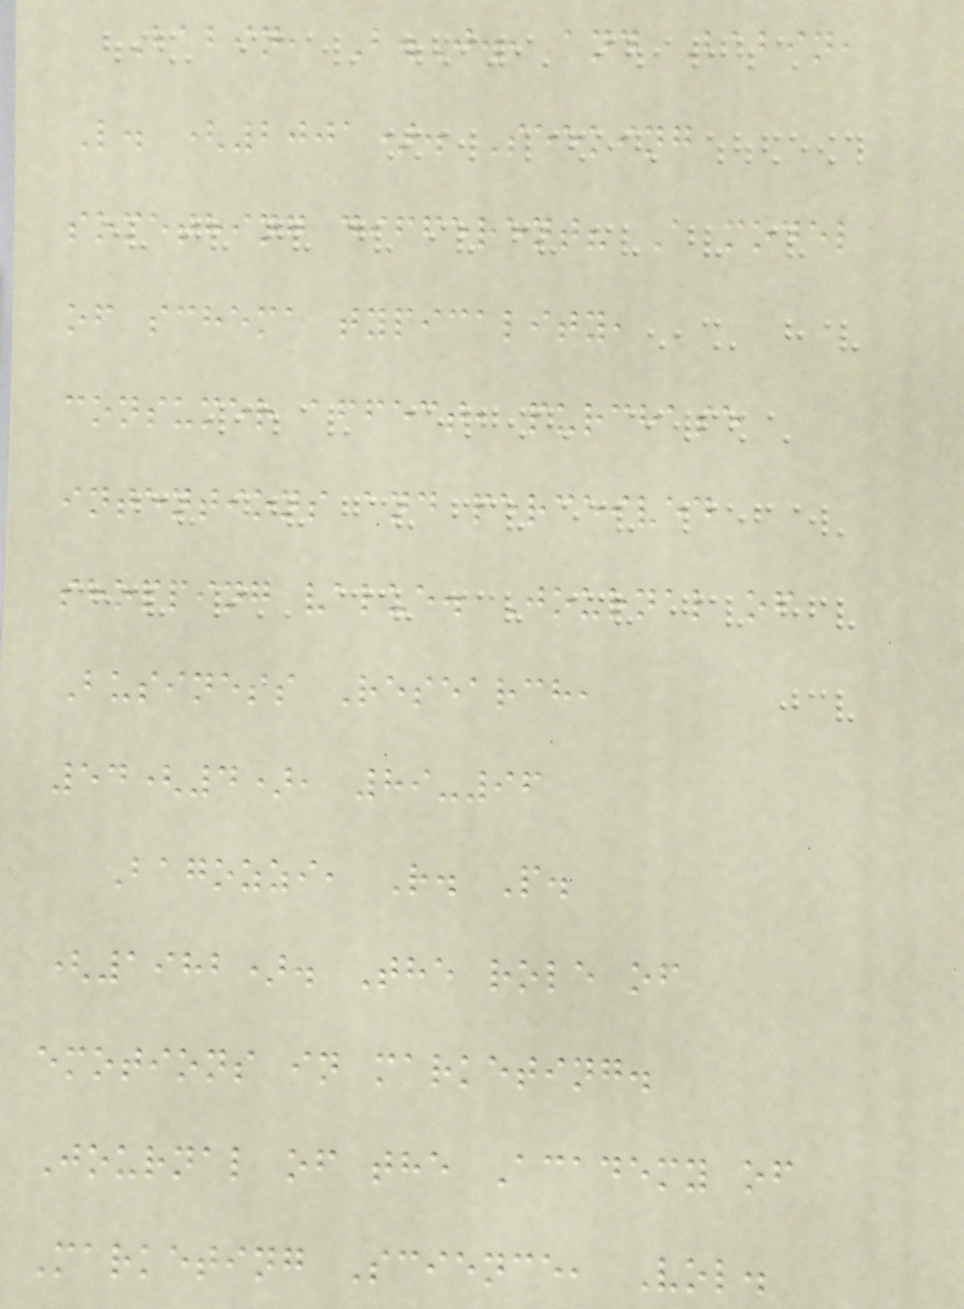Babin, B.J., and Babin,
L. (2001). Seeking
something different? A model
of schema typicality,
consumer affect, purchase
intentions and perceived
shopping value. Journal of
Business Research,
54(4), 89-96
Bagozzi, R. P.
(1982). The role of
emotions in marketing.
Journal of the Academy of
Marketing Science, Vol.
